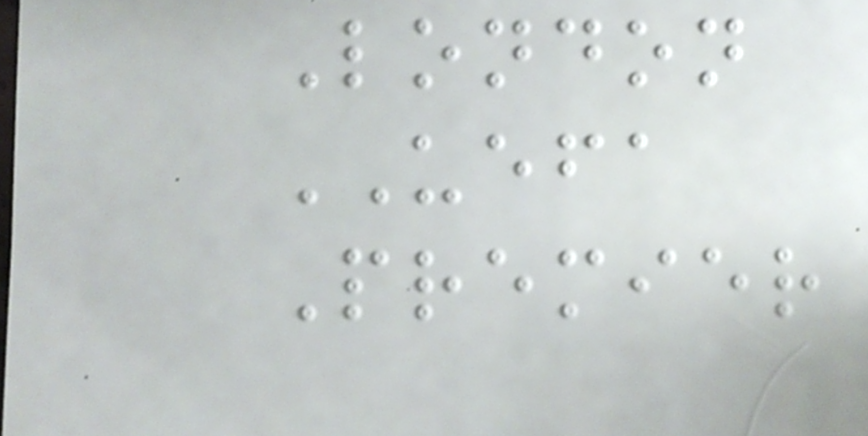London
UEFA
Premier
